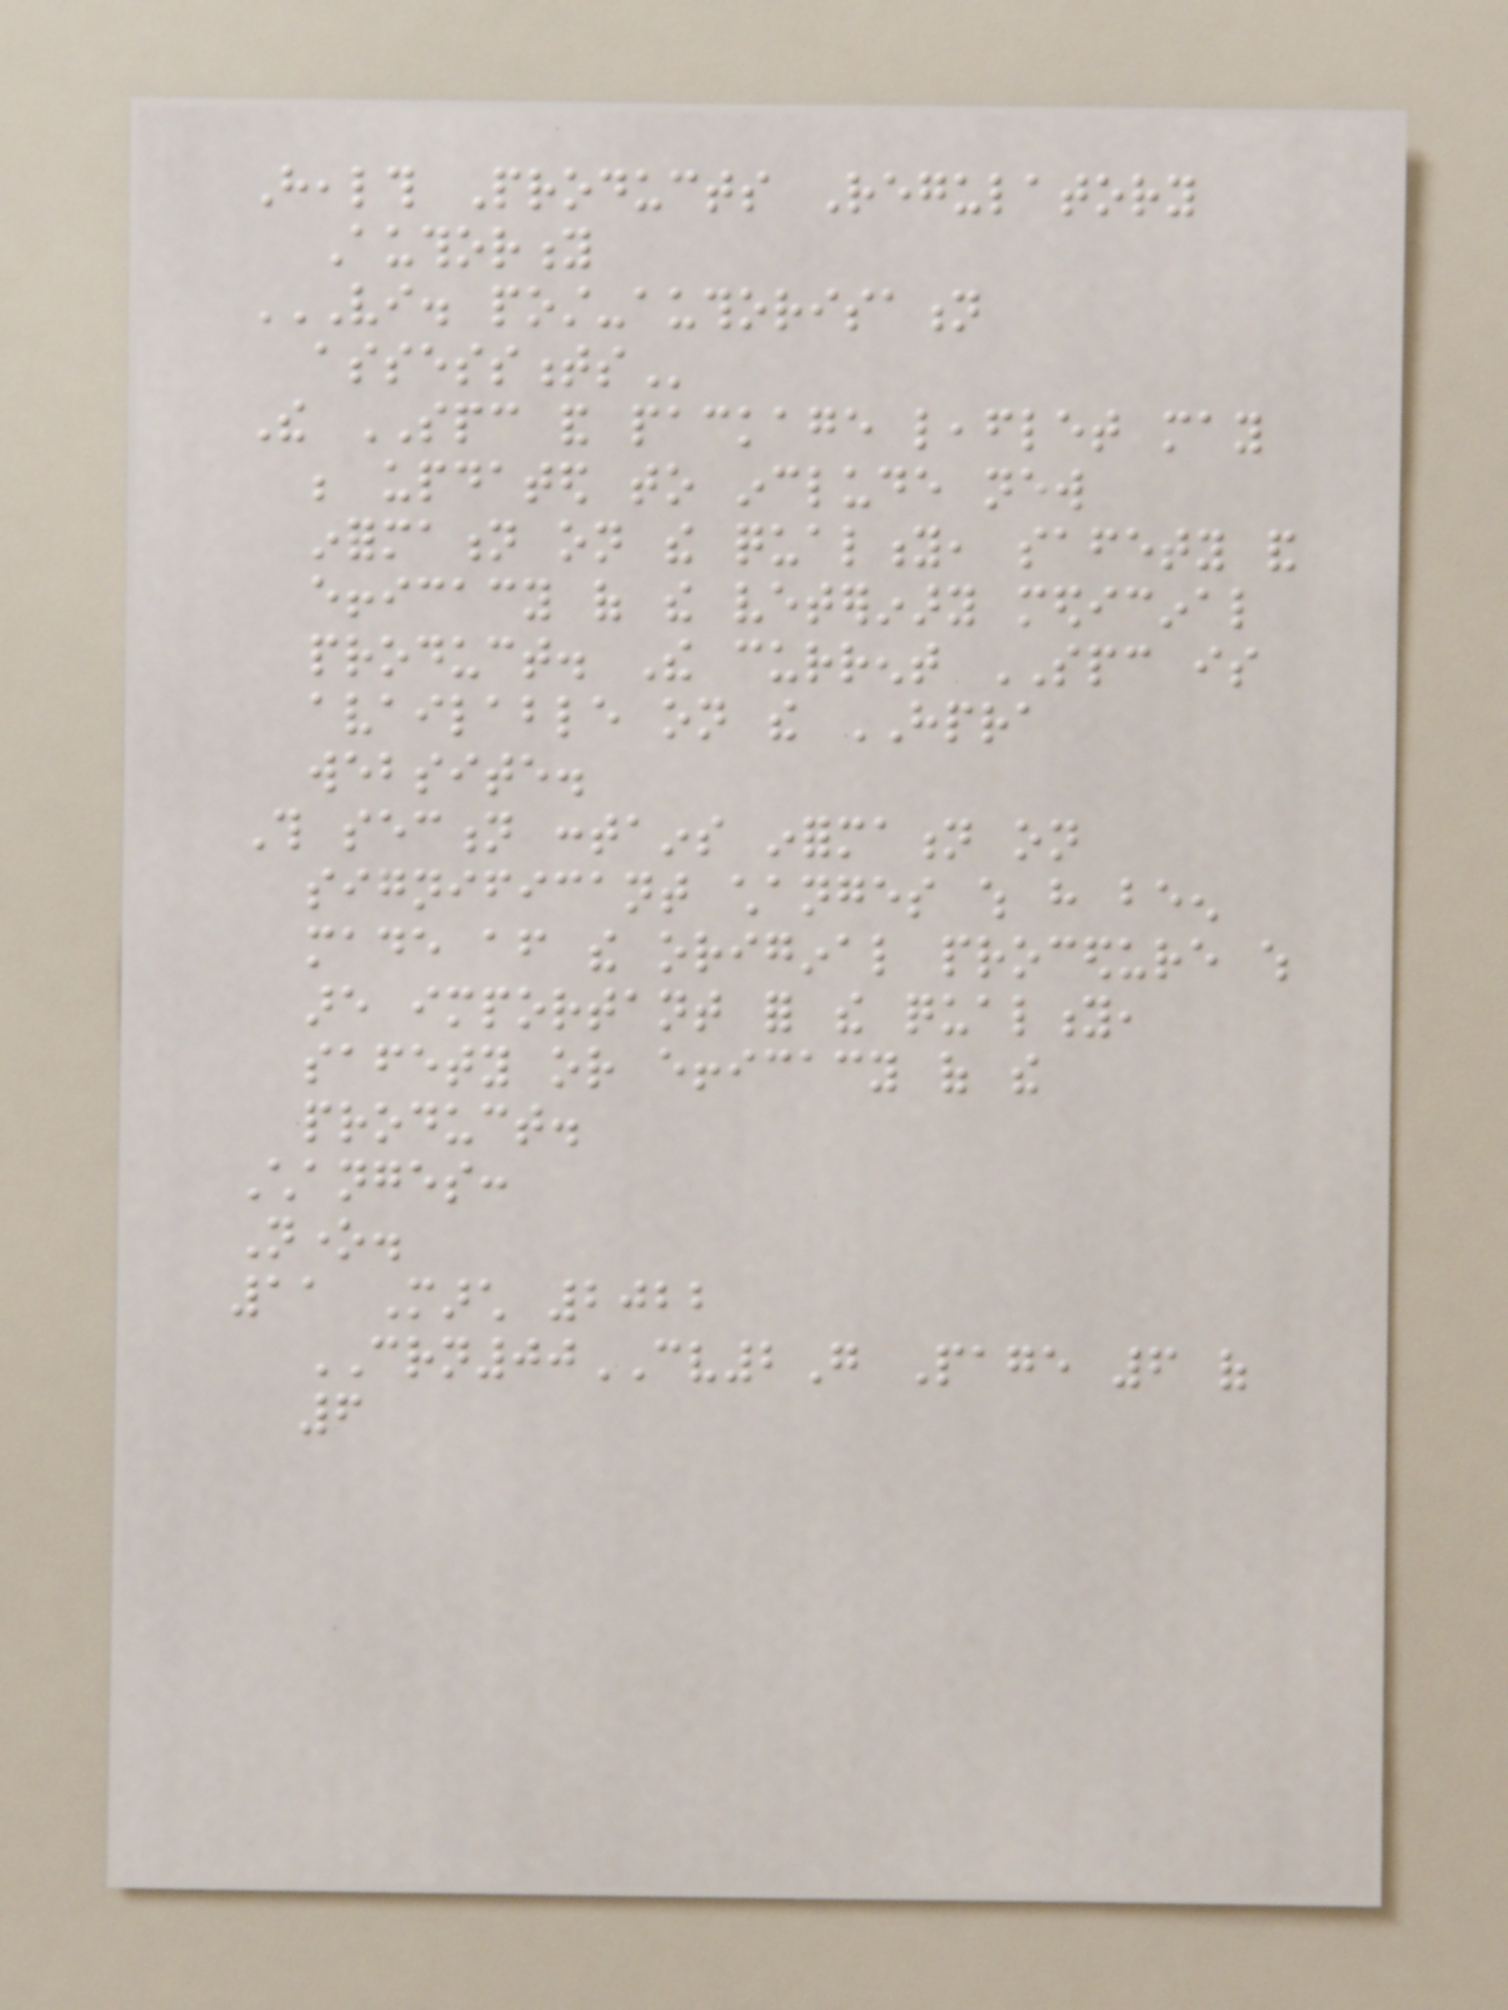Health Products Regulatory
Authority
VI. POST-AUTHORISATION
ASSESSMENTS
The SPC and package leaflet may
be updated to include new
information on the quality, safety and
efficacy of the veterinary medicinal
product. The current SPC is
available on the HPRA
website.
This section contains information on
significant changes which have been
made after the original procedure which
are important for the quality,
safety or efficacy of the
product.
Changes:
None.
11 March 2022
CRN00CV2G Page 6 of
6
